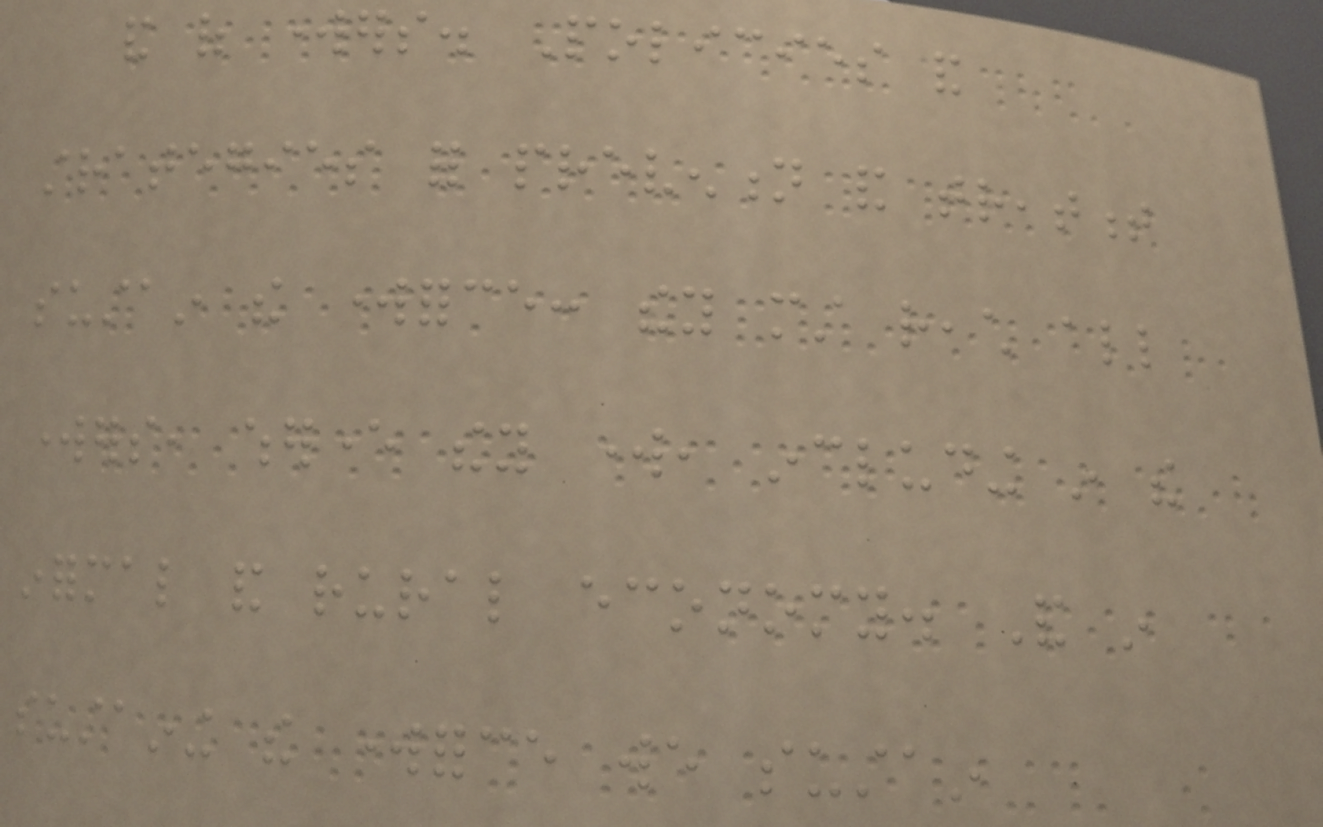and of workers. Policies and
strategies for prevention and treatment
sustain the workforce: they must reach all
workers, wherever they work, including in the
informal and rural economy. And in
sustaining the workforce we sustain
